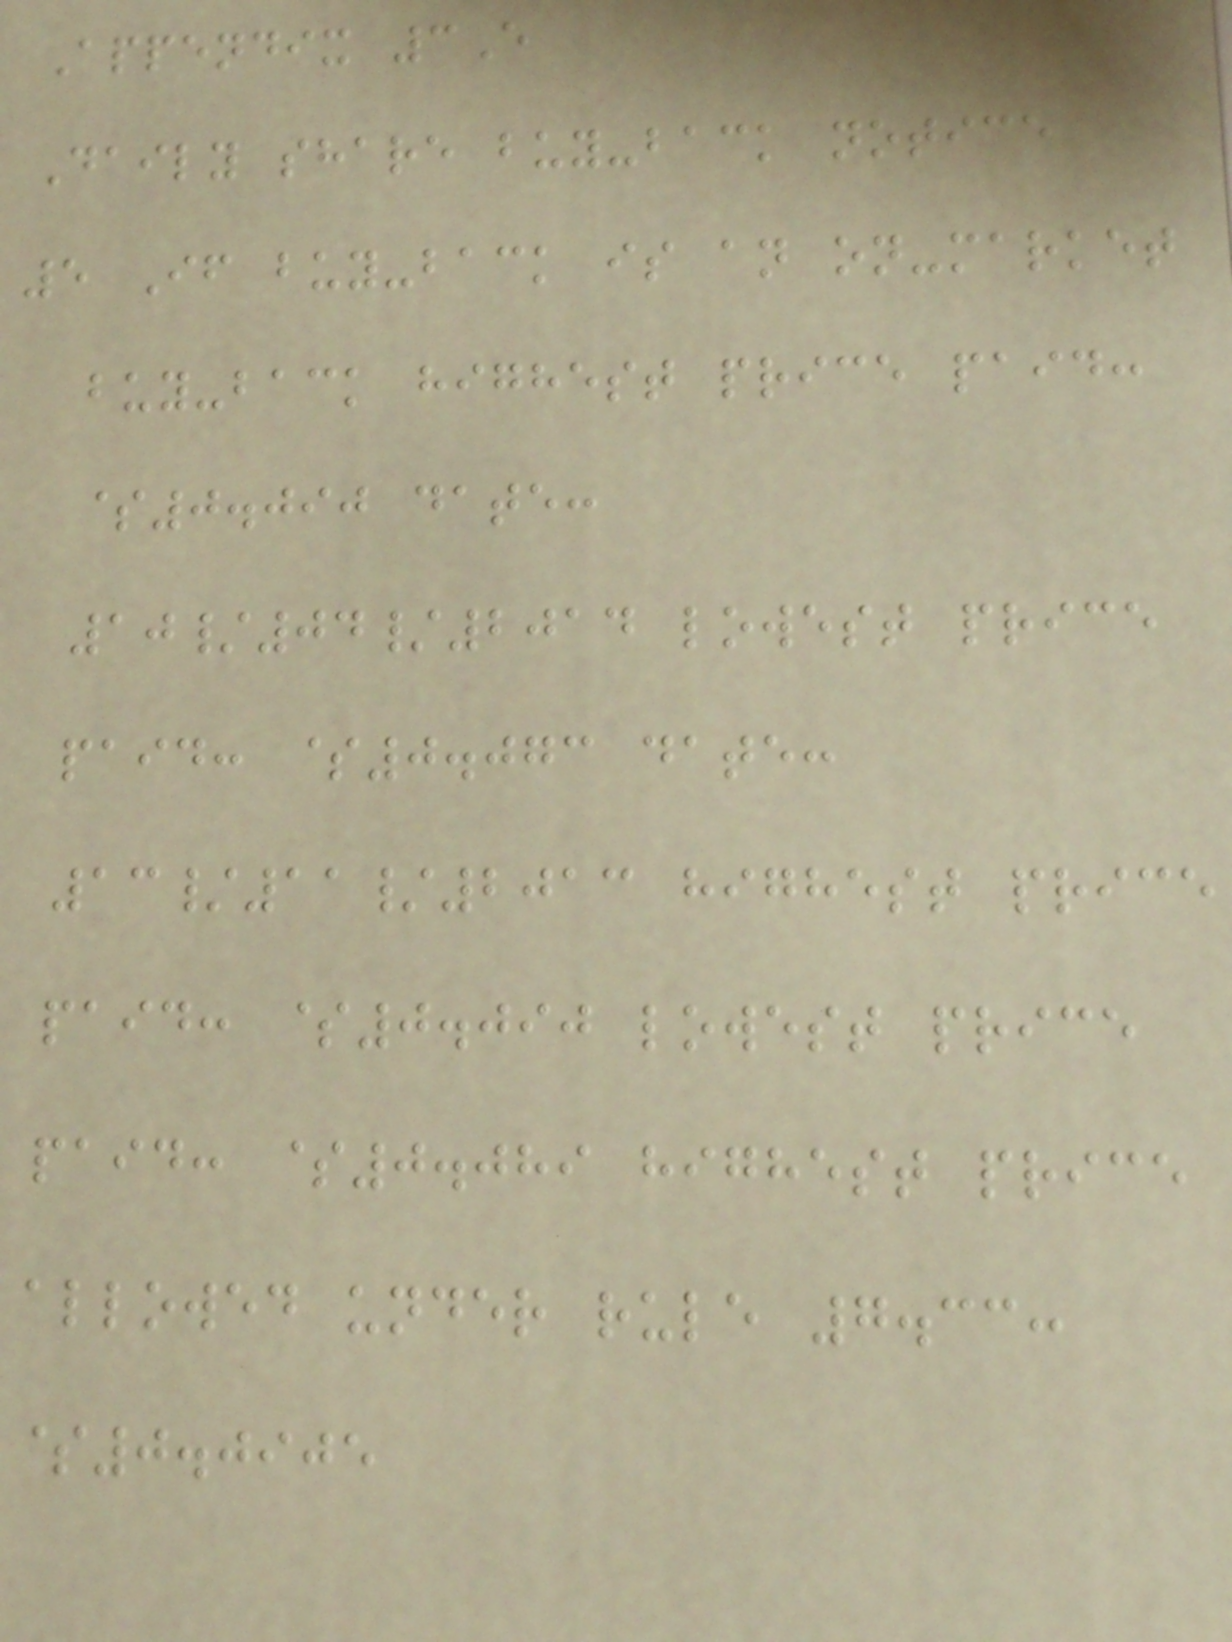Appendix 3E
Daily share buy-back notice
5 If buy-back is an on-market
buy-back highest price paid:
$0.090 date:
10/04/2014 lowest price
paid: $0.073 date:
13/11/2013 highest price
paid: $0.090 lowest price
paid: $0.089 highest price
allowed under rule 7.33:
$0.0905
